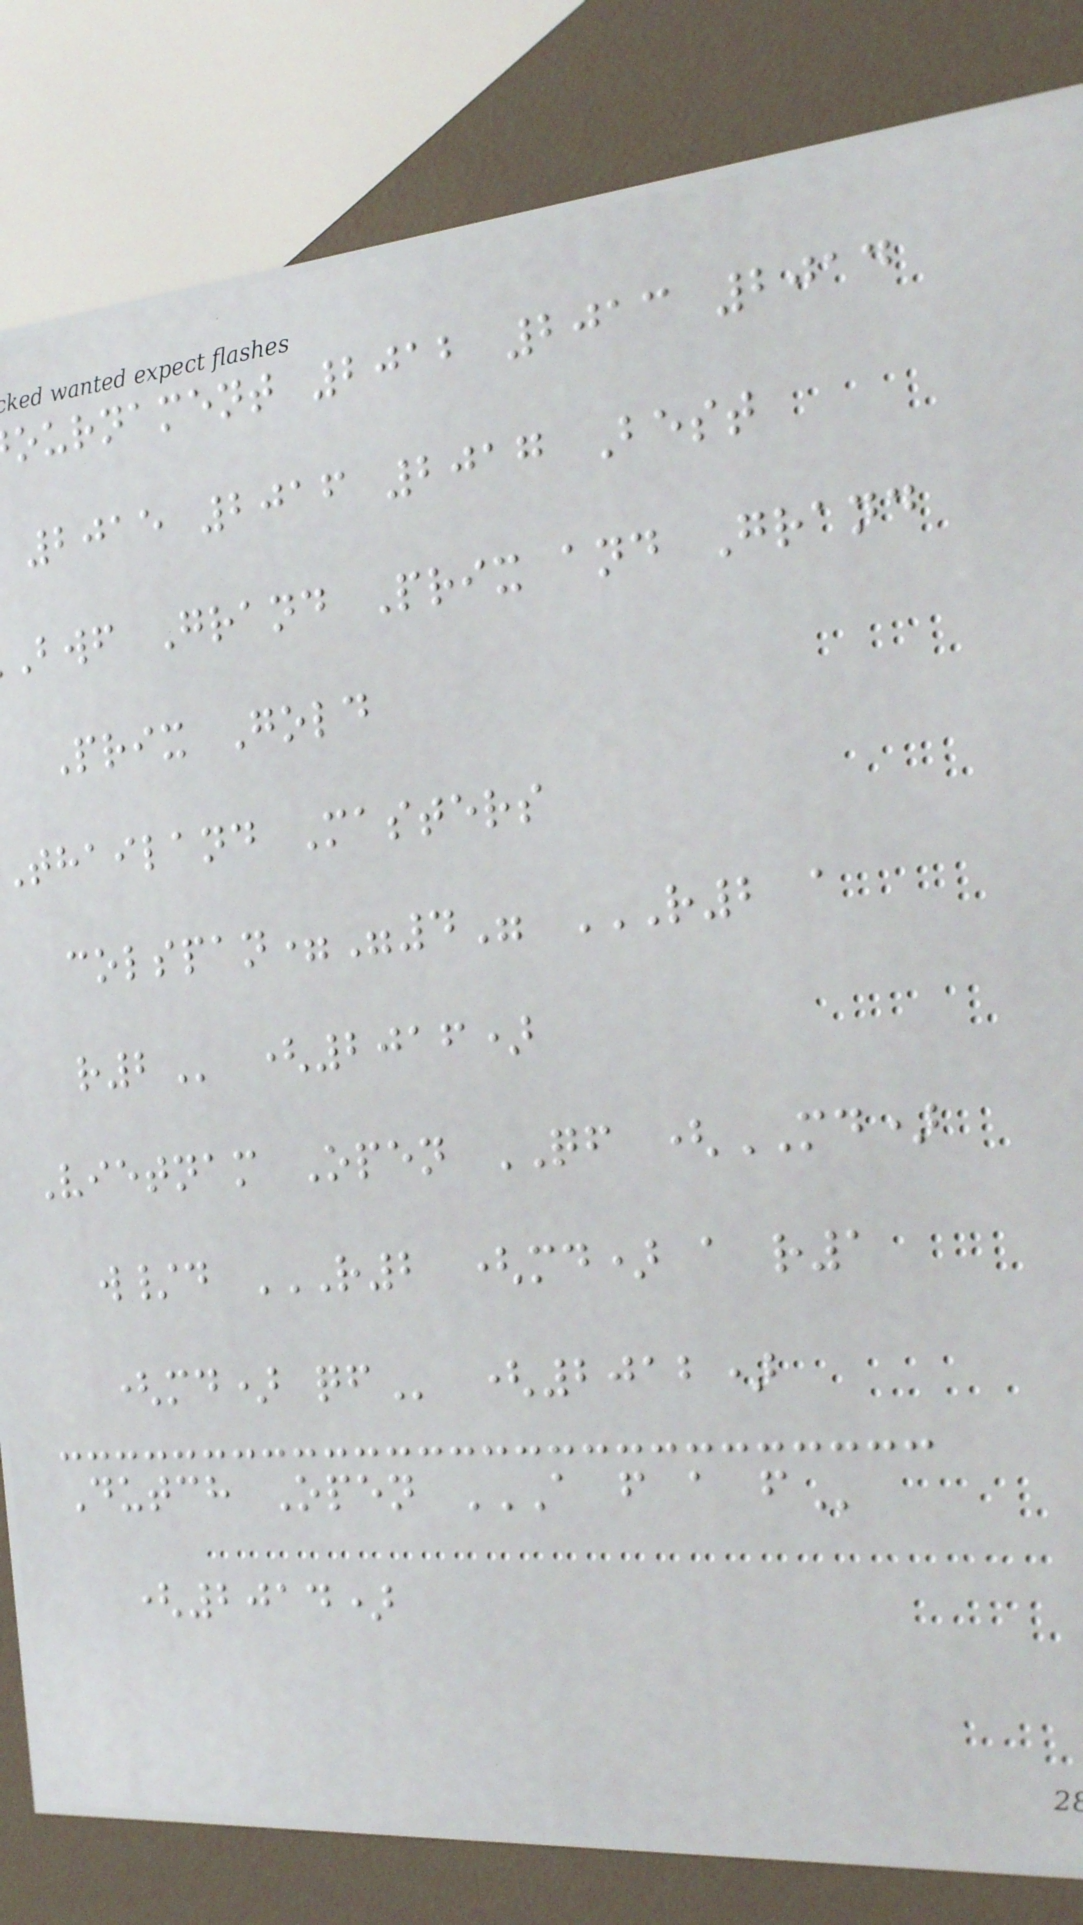ournament 2012 2013 2014
2015 2016 2017 Best
bwf Grand Prix and Grand
Prix Gold
thailand Masters
colspan="4" R2 A
(2016)
Vietnam Open QF (MD)
w/d R2 (MD) A R1
(md)
Dutch Open A F A F
(2014)
